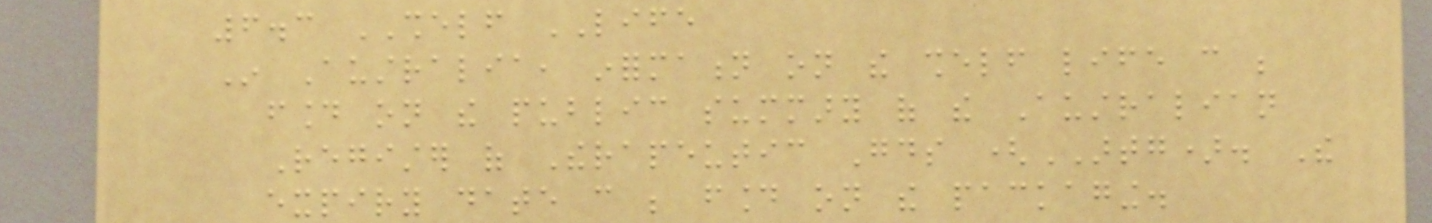6.3 SHELF LIFE
In Australia, information on the shelf life can be
found on the public summary of the Australian
Register of Therapeutic Goods (ARTG). The
expiry date can be found on the packaging.
